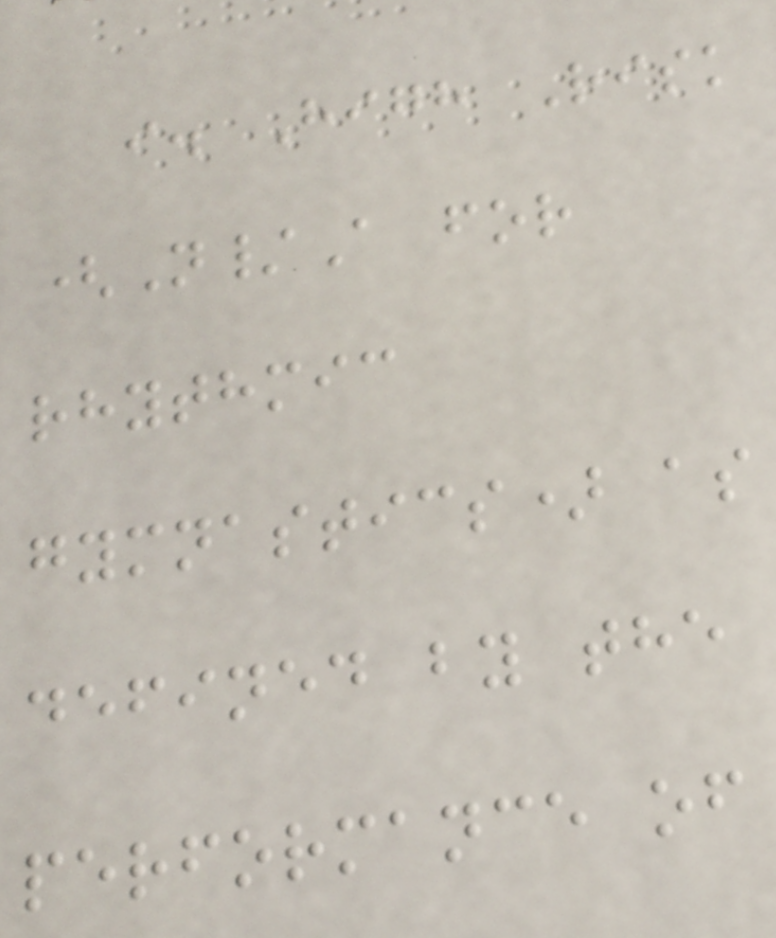i. High Risk
(N/A for
rhythmic
gymnastics) as
defined by the
performance of
